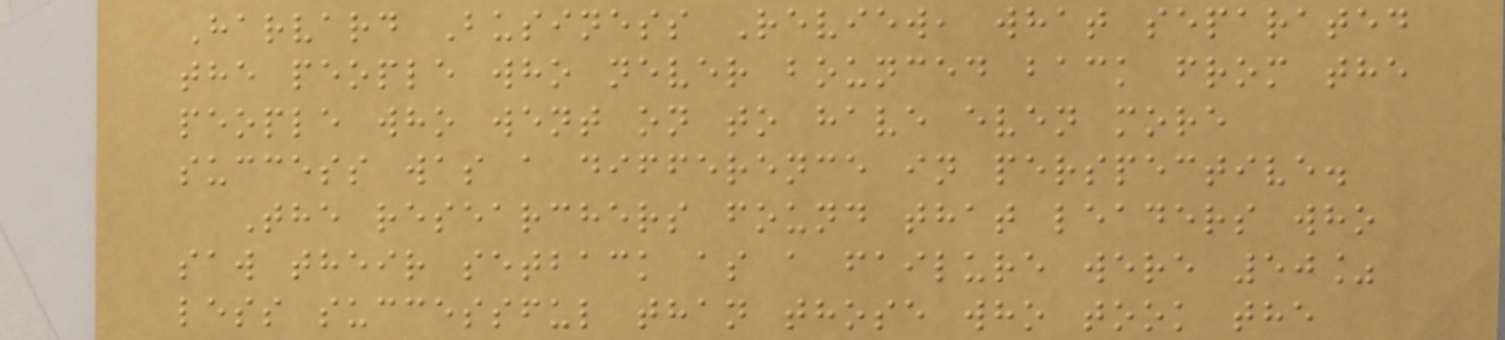Harvard Business Review, what separated
the people who never bounced back from the
people who went on to have even more
success was a difference in perspective.
The researchers found that leaders who
saw their setback as a failure were 50%
less successful than those who took the
